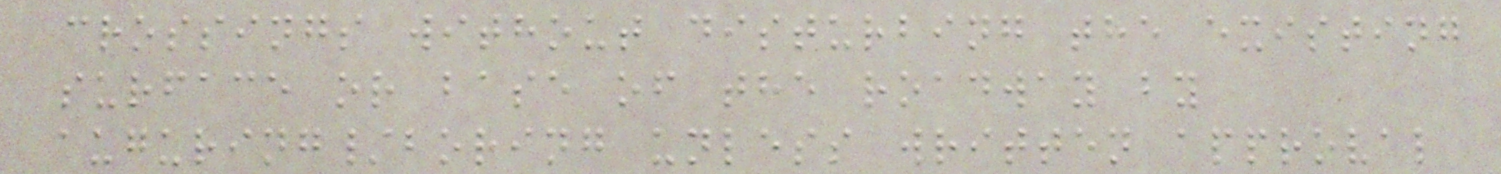crossings without disturbing the existing
surface or base of the roadway by
auguring/boring unless written approval
